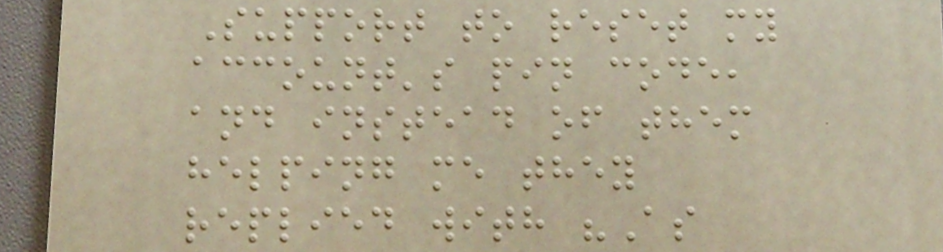Support to reset my
account's pin code,
and instead of them
helping me they
replied with "As
